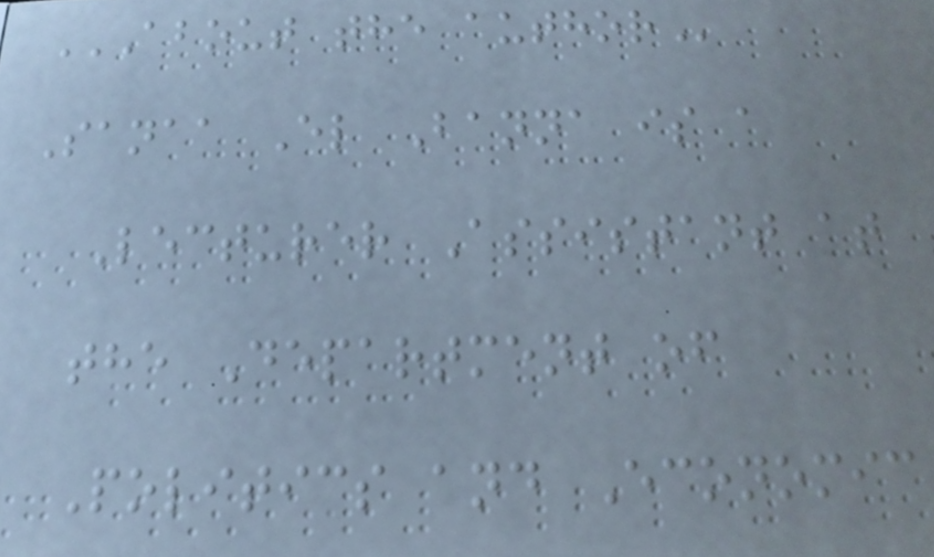ABOUT THE AUTHOR
Sanaa El Banna is a
Lecturer Assistant at
the Department of
Politics and Economic
